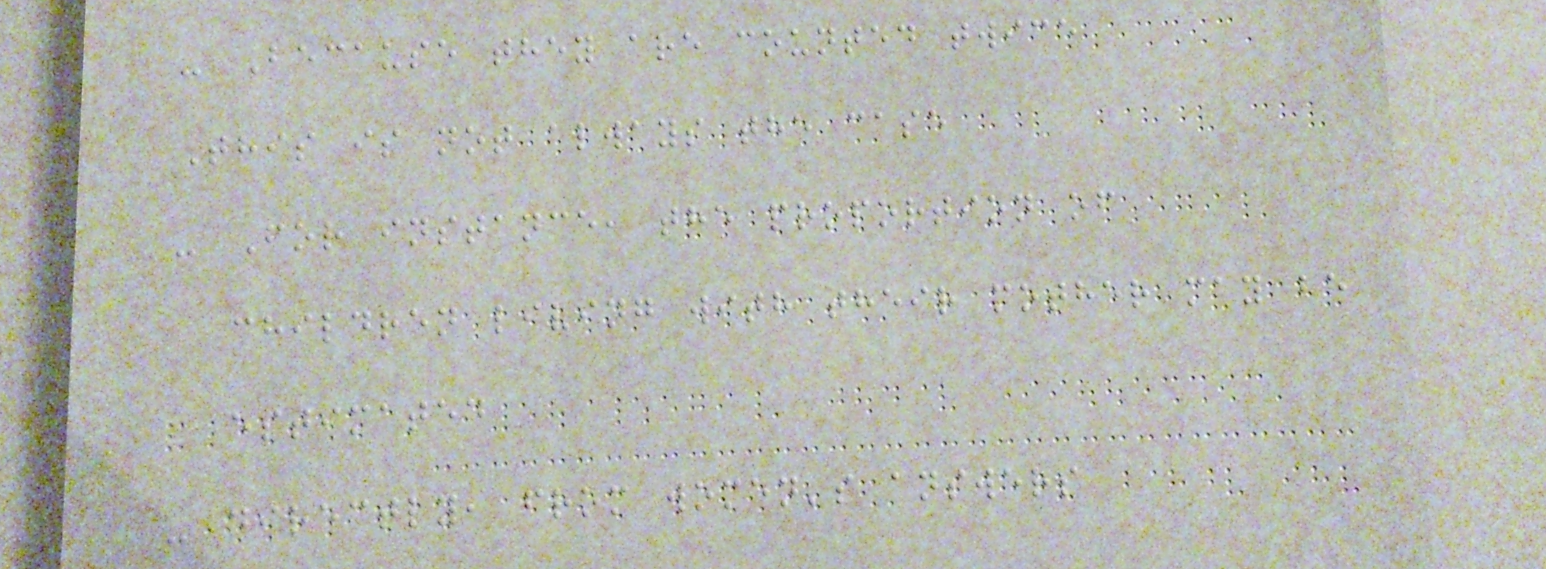- Because they are counted twice
This is not always the case
- For instance, the proportion of
children living with their mother may be
estimated
- directly, from women's answers
